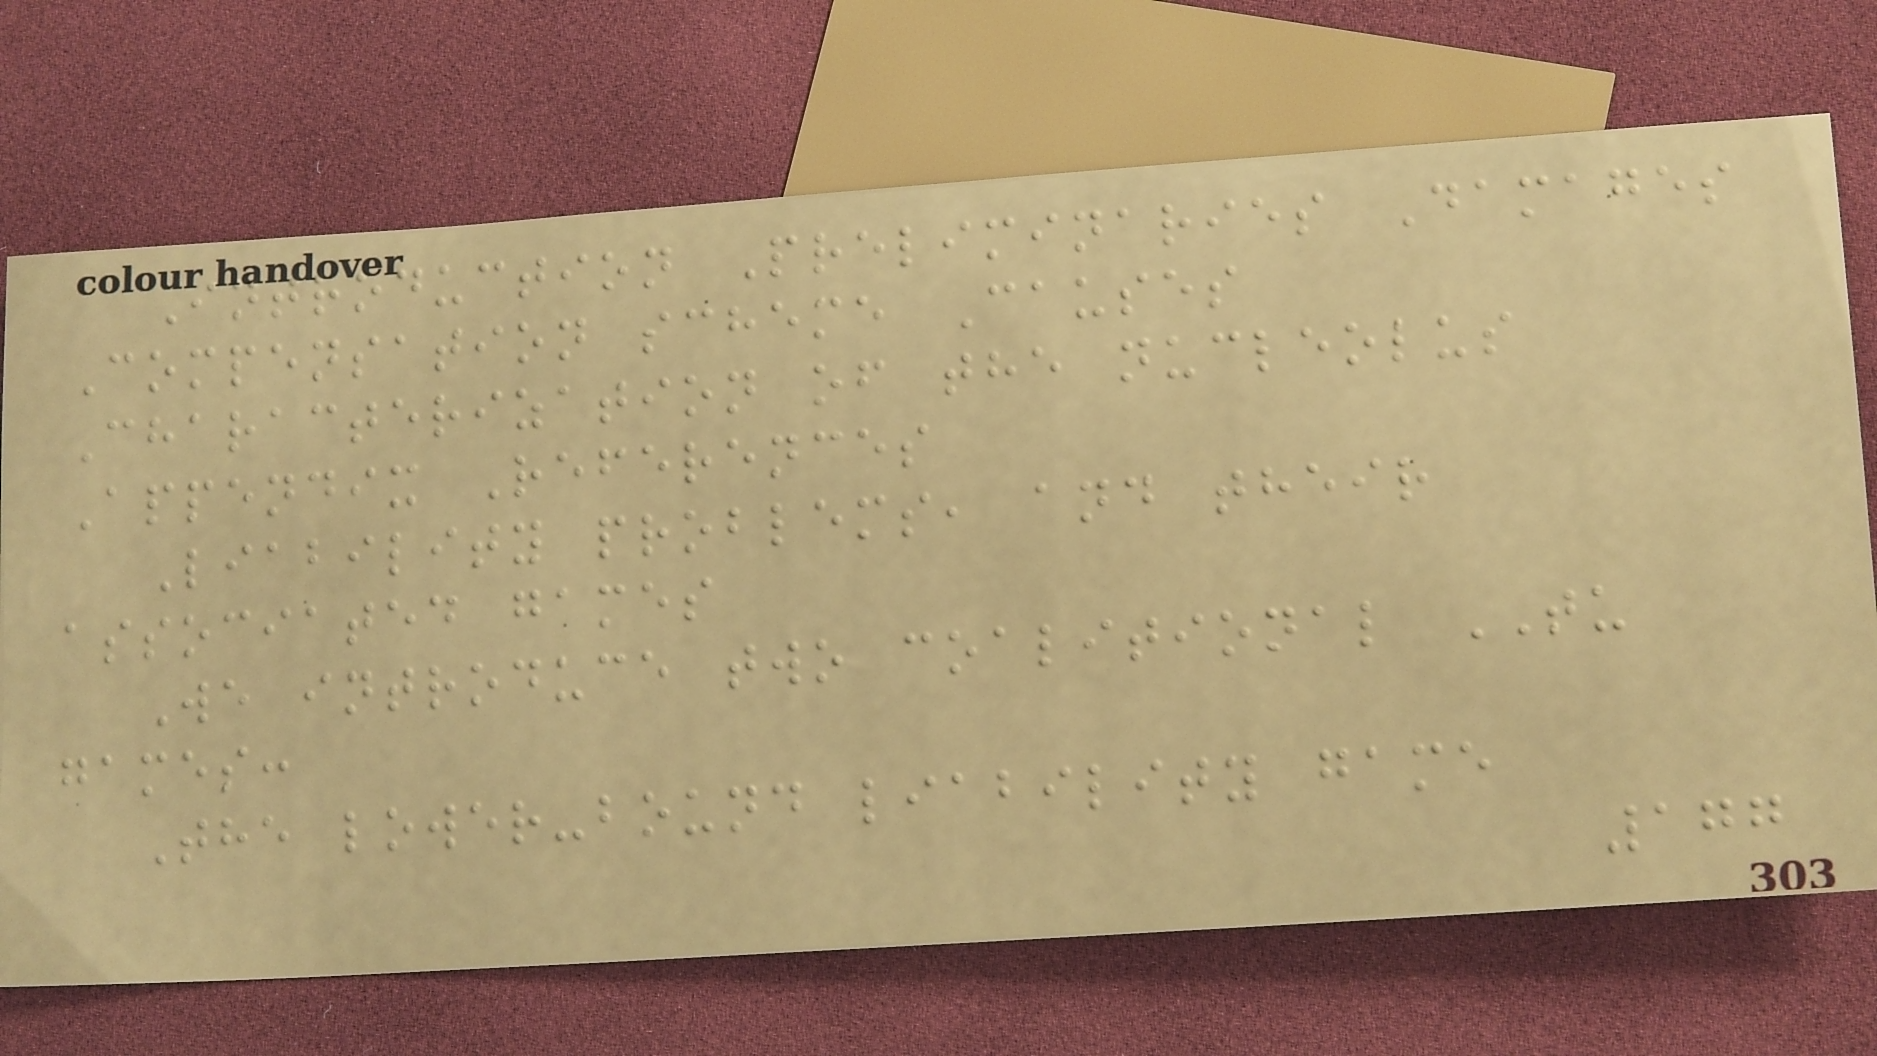Introduction Preliminaries Damages
Compensation scheme Causes
Characterization of the nucleolus
Appendix References
Liability problems, and their
associated games
We introduce two coalitional TU
games:
The lower-bound liability game
177
